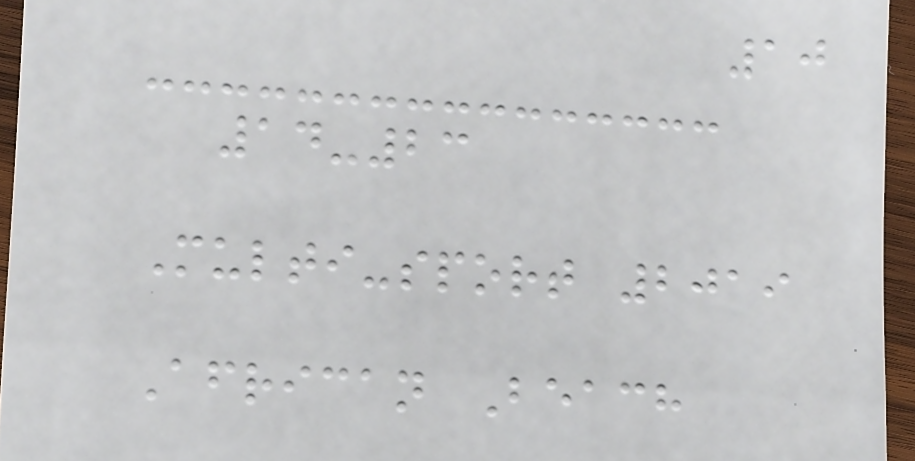10
14-23
Multi-sport 2019
African Beach
